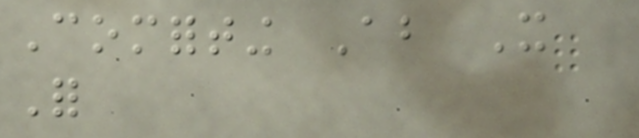Comforting About It
For
